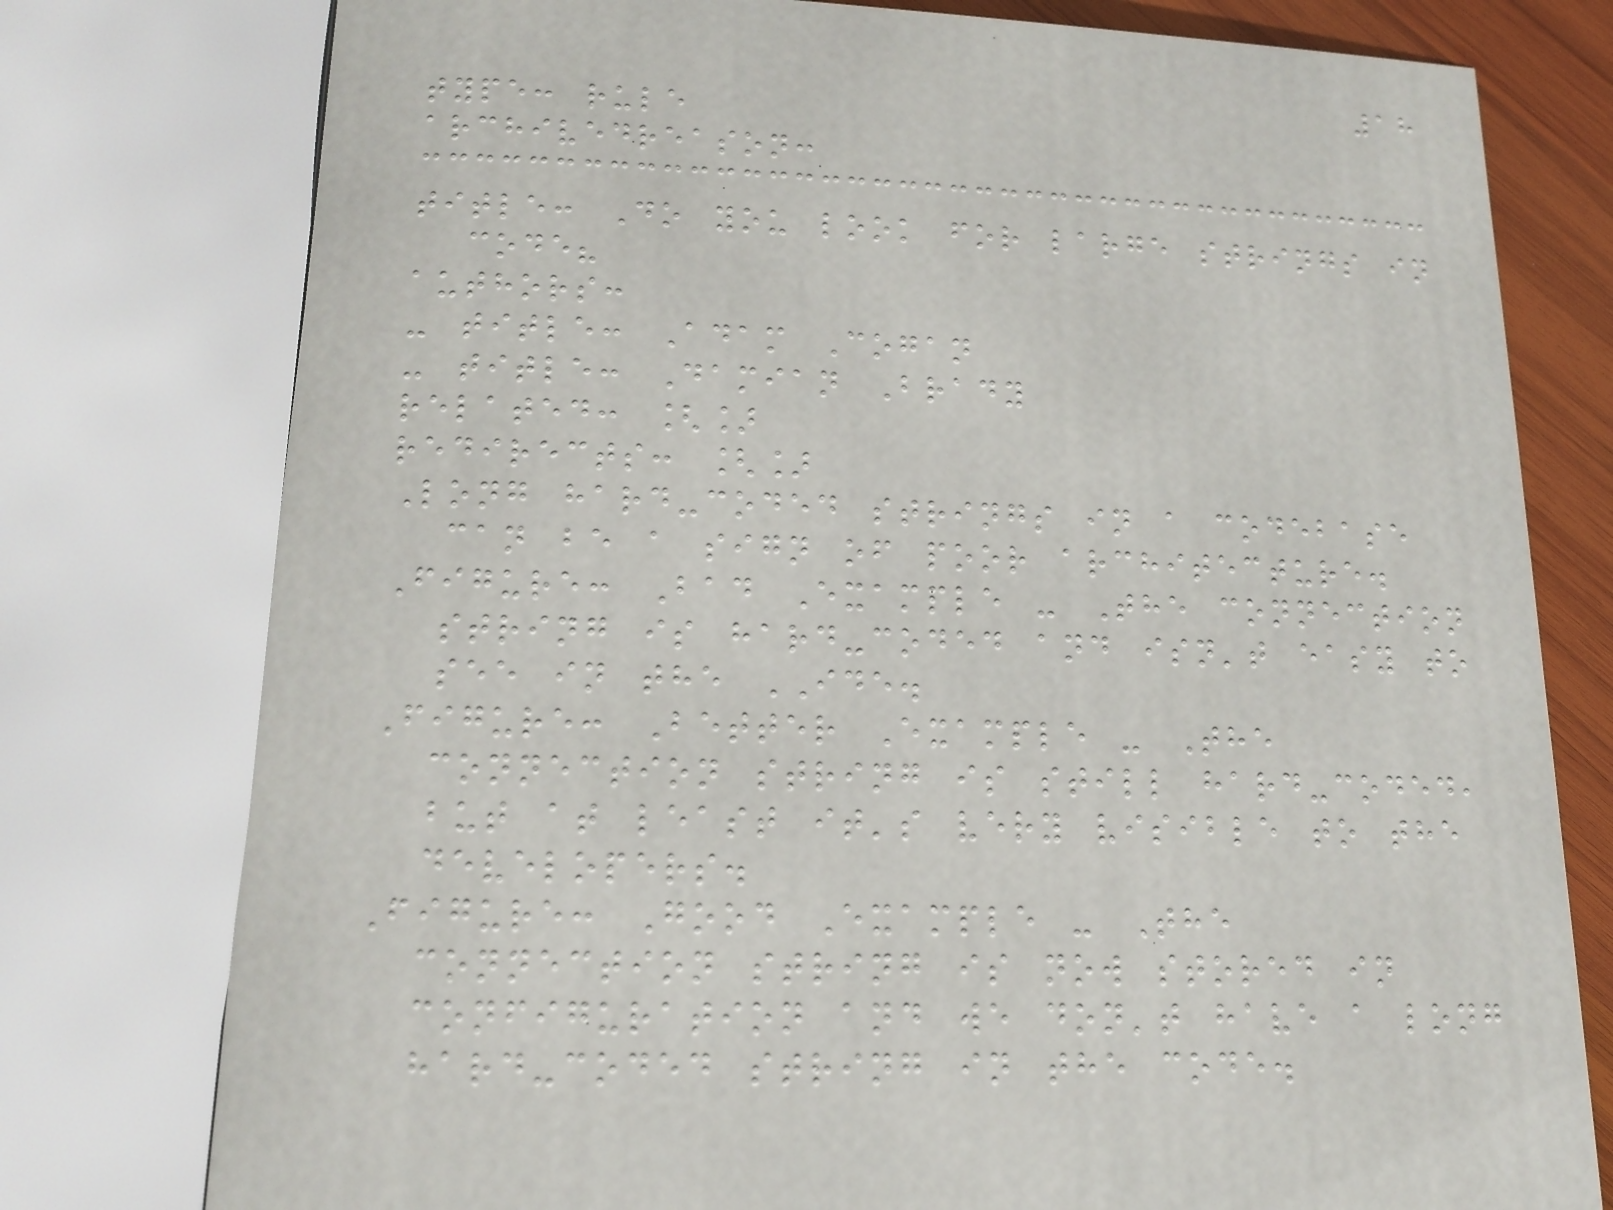18
type: rule
archivedreason:
title: Do you look for large strings in
code?
authors:
- title: Adam Cogan
- title: Damian Brady
related: []
redirects: []
Long hard-coded strings in a codebase
can be a sign of poor architecture.
Figure: Bad Example - The connection
string is hard-coded and isn't easy to
see in the IDE.
Figure: Better Example - The
connection string is still hard-coded,
but at least it's very visible to the
developers.
Figure: Good Example - The
connection string is now stored in
configuration and we don't have a long
hard-coded string in the code.
